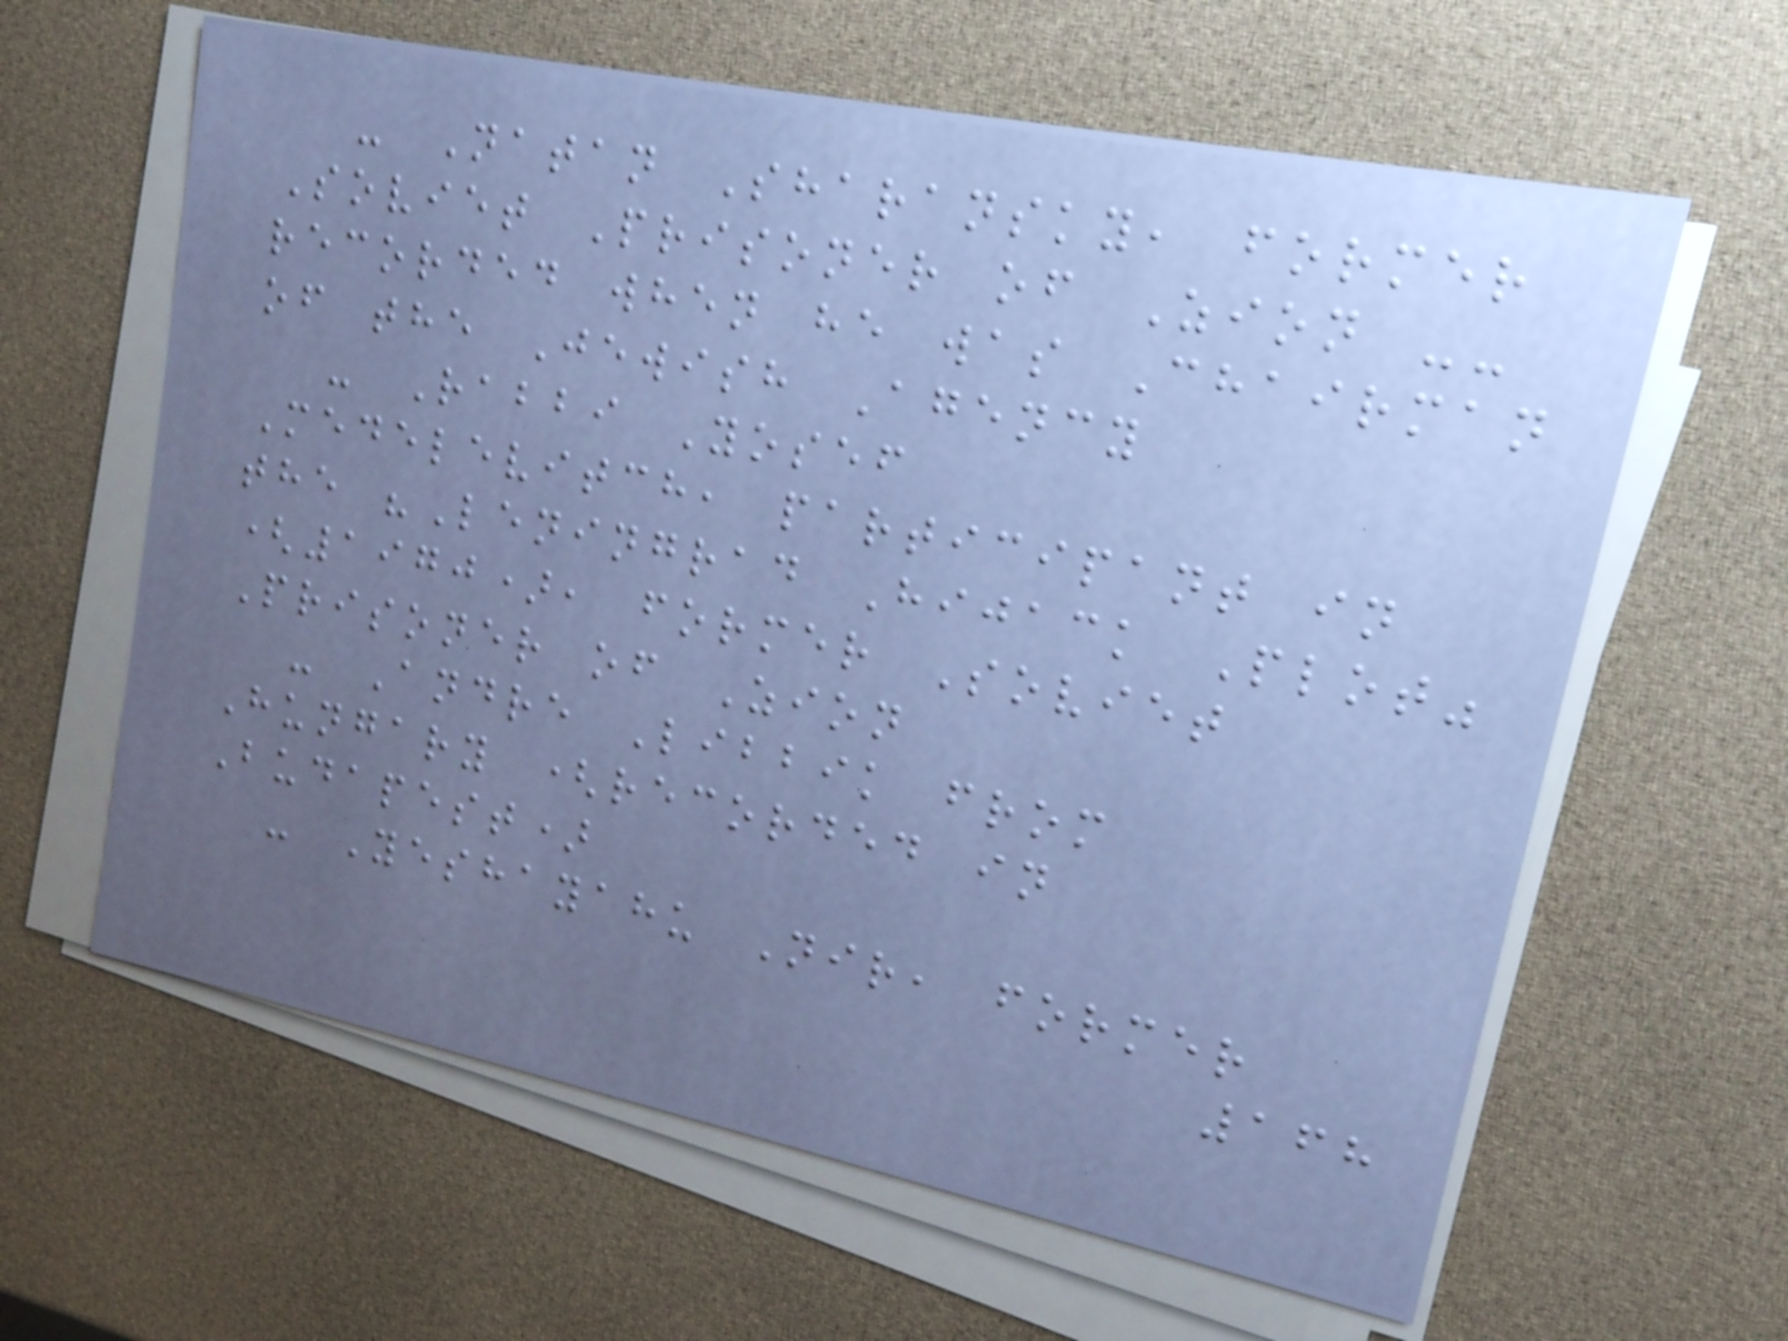- Natan Sharansky, former
Soviet Prisoner of Zion --
recorded when he was Chairman
of the Jewish Agency
- Rabbi Yosef
Medelevitch, participant in
the "Leningrad Hijack Plot"
(1970), former Soviet
Prisoner of Zion
- Andre Libbik from
Hungary (recorded in
Budapest)
- Yeshayahu Nir, former
168
